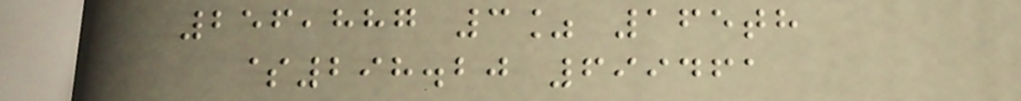256,887 3% 165th
$298.20 699461
